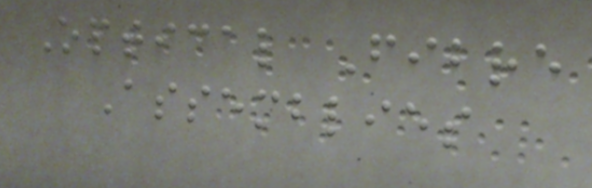Optical Fibre
Assemblies
